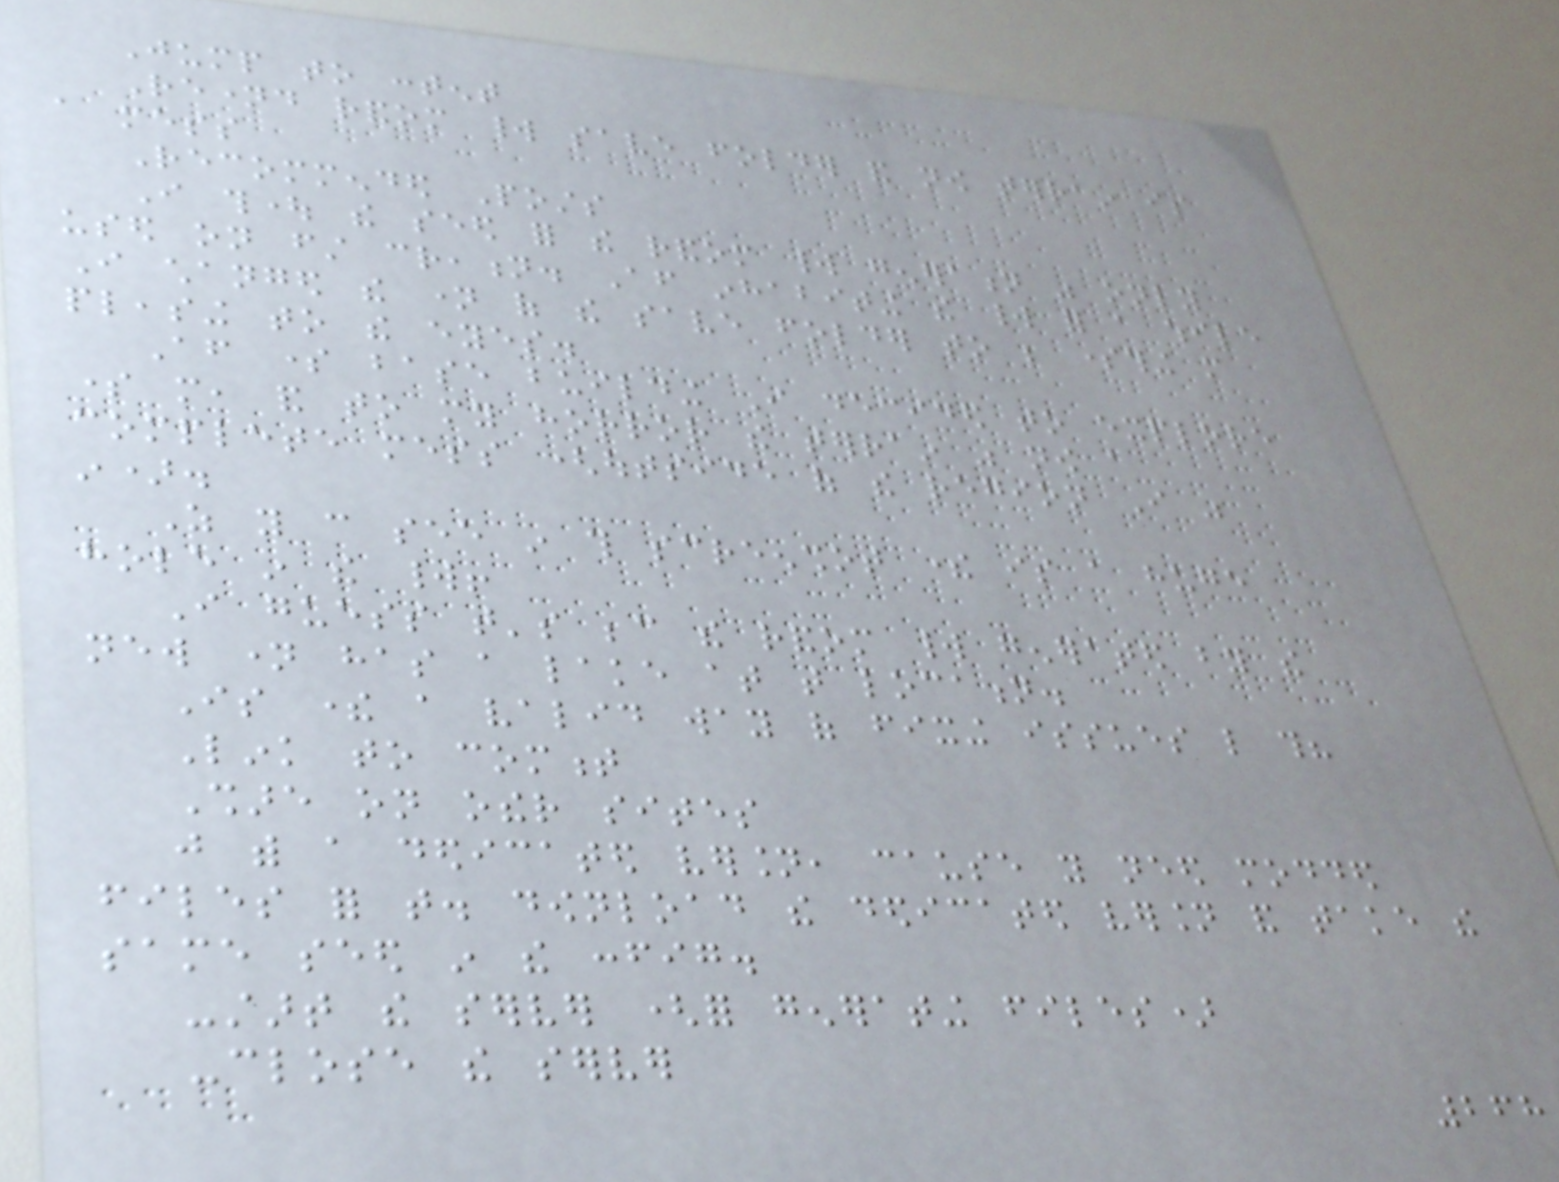Jump to content
Renamed random world save folder and now terrain is
a mess
Recommended Posts
I thought the seed for the random world generation was only
used on first creation. After inhabiting the world for a while
I changed the name of the save folder to be something more
pleasing to the eyes.
After some base building I decided to explore
some more, and to my horror the terrain was now a
complete mess (outside of the region I was
in).
As you can see in this screenshot there is a huge
hole in the world!
I guess that's because the random world generated by the
new name has a lake at that location.
Is there a valid way of fixing issues like this?
Link to comment
Share on other sites
just with a dedicated version, cause you need modded
files for that. download the dedicated version and take the
same seed in the config.
-start the server (for generating files)
-close the server
268
